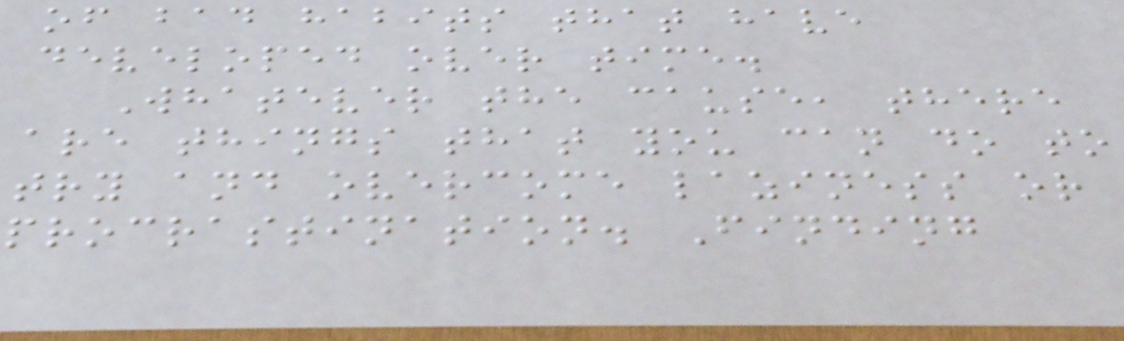of bad habits that have
developed over time.
Whatever the cause, there
are things that you can do to
try and overcome laziness or
procrastination. Finding
